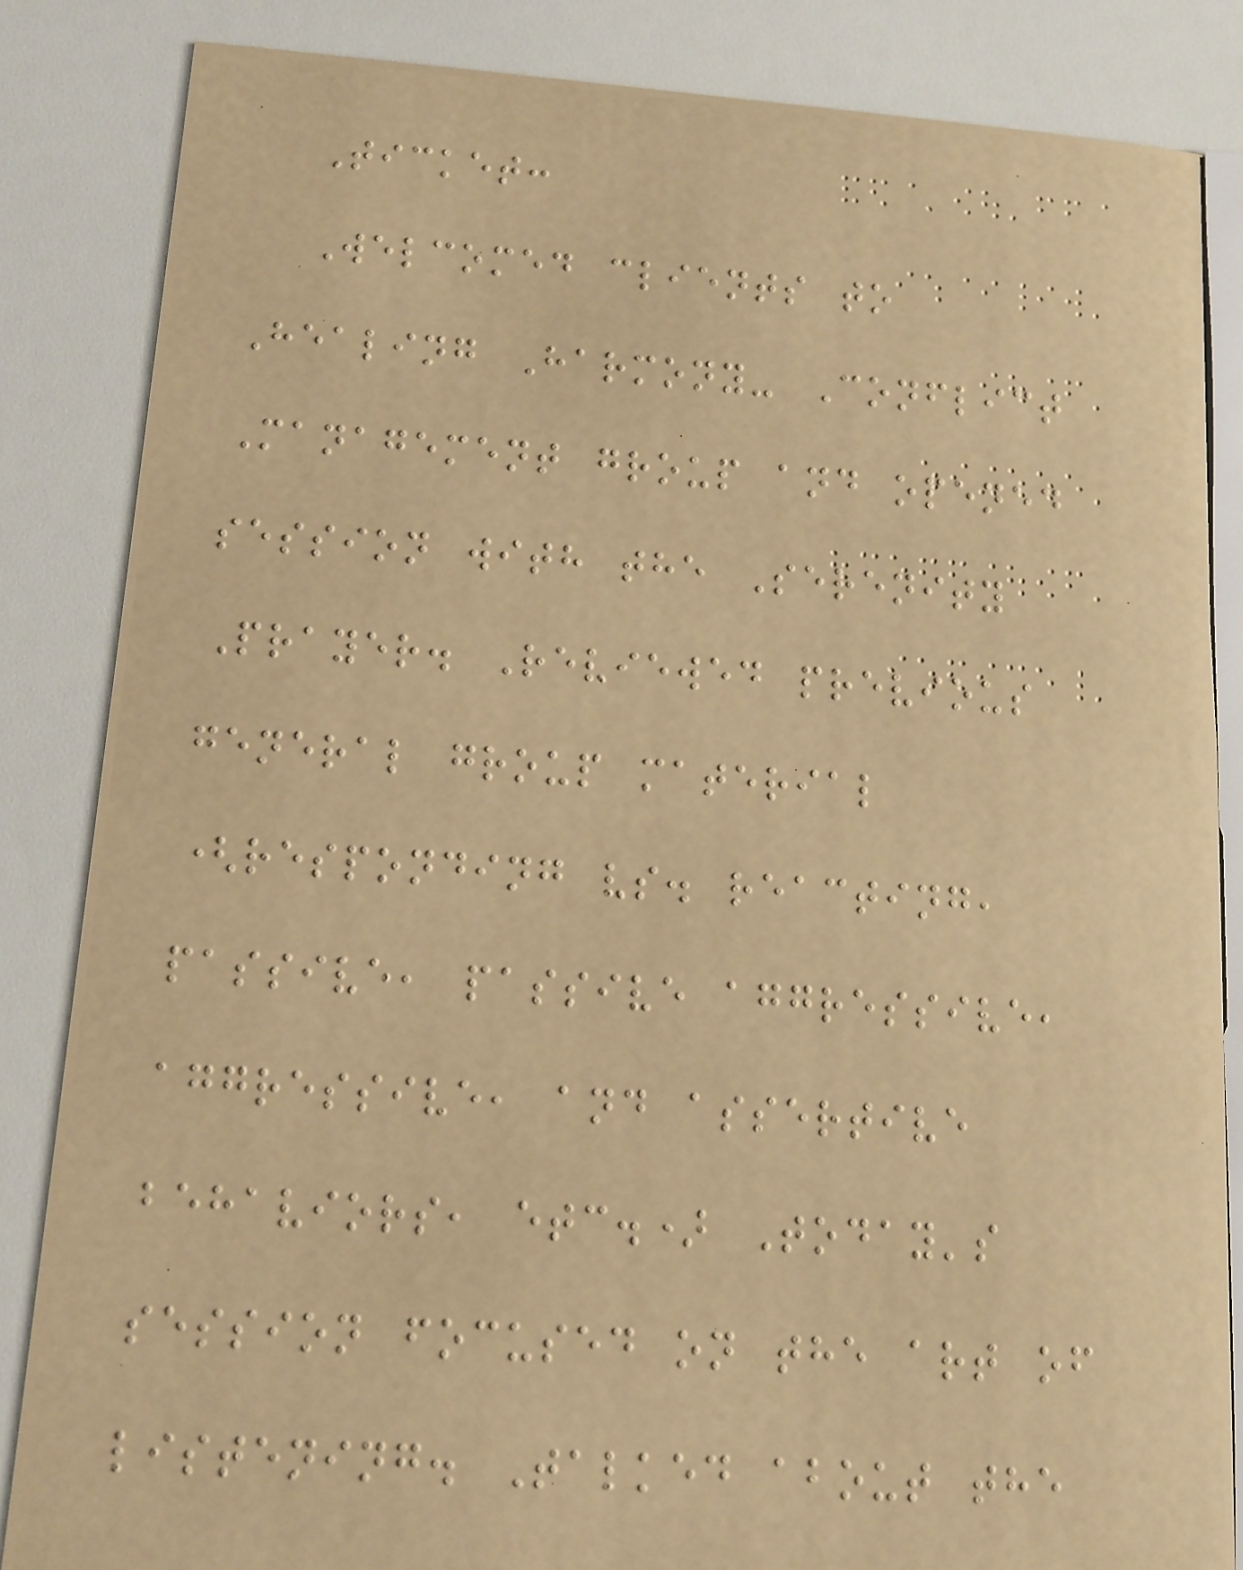Ticket:
Welcomed clients to
Healing Harmony- Conflict
Management group and opened
session with the Serenity
Prayer. Reviewed previous
general group material
(responding vs. reacting,
passive, passive aggressive,
aggressive, and assertive
behaviors, etc.) Today's
session focused on the art of
listening. Talked about the
